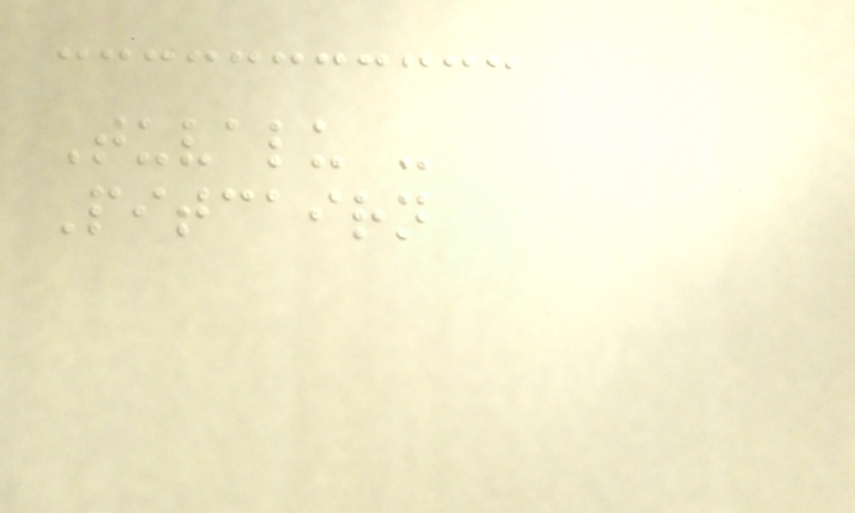Tuvalu -
Pitcairn
